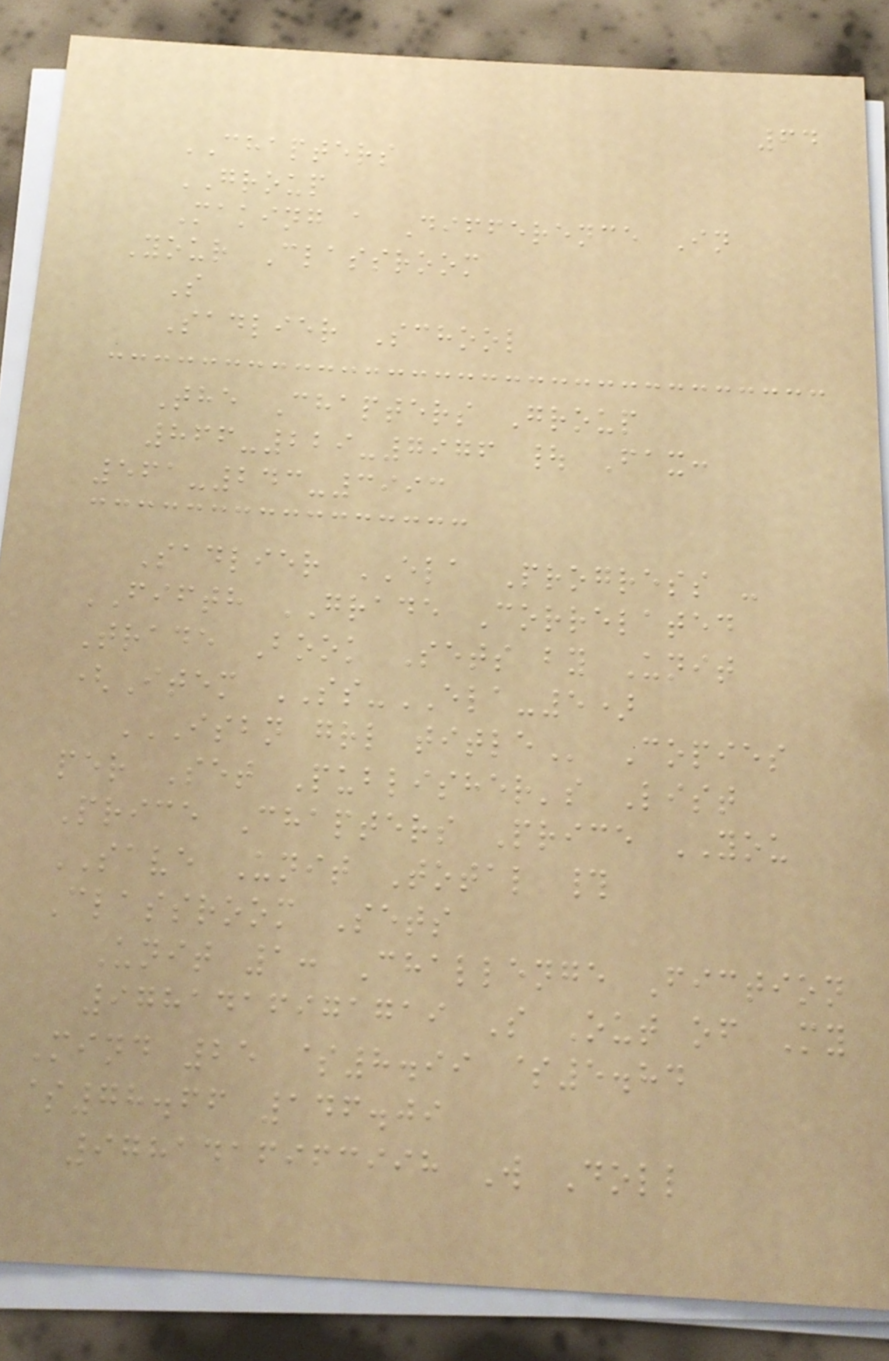64
CHAPTERS
GROUP
Making a Difference In
Your Classroom
S
Sadlier School
The Chapters Group
866-229-7976 | Fax:
561-243-3993
Sadlier ELA Progress -
FIFTH GRADE Correlated
Trade Book Sets by Unit
(Item SS-ELA-5)
ISBN GRL TITLE Copies
per Set Publisher's List
Price Chapters Price YOU
SAVE Unit Total #
Classroom Sets
Unit 1: Challenge Fiction
9781416971719 S Out of My
Mind 25 $8.99 $5.84
$78.66 146.09
9781416963998 W Doll
